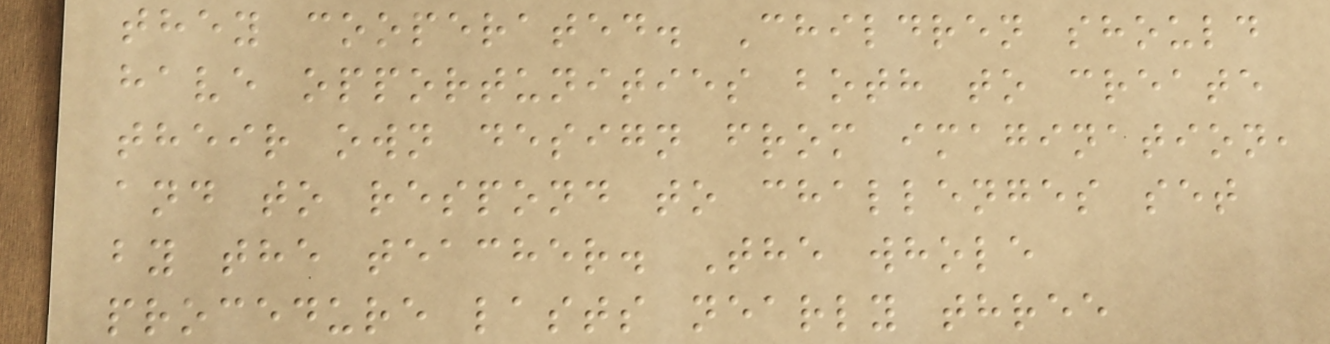they cooperated. Children should
have opportunities both to create
their own design from imagination,
and to respond to challenges set
by the teacher. The whole
procedure lasts nearly three
